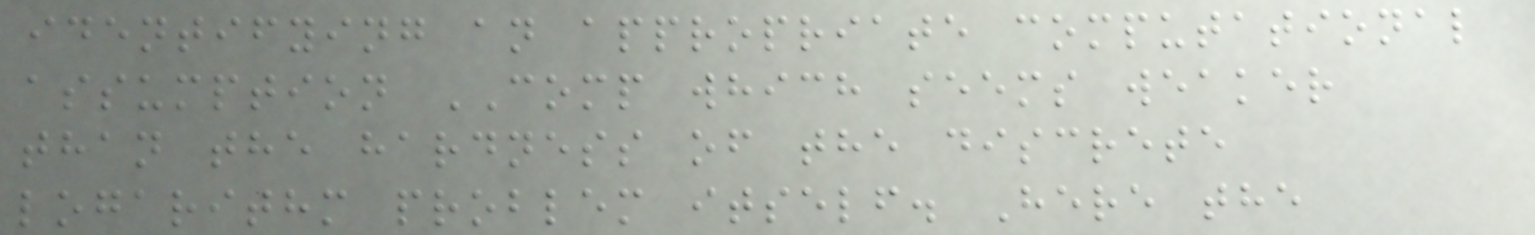identifying an appropriate computational
assumption COMP which seems weaker
than the hardness of the discrete
logarithm problem itself. Here the
